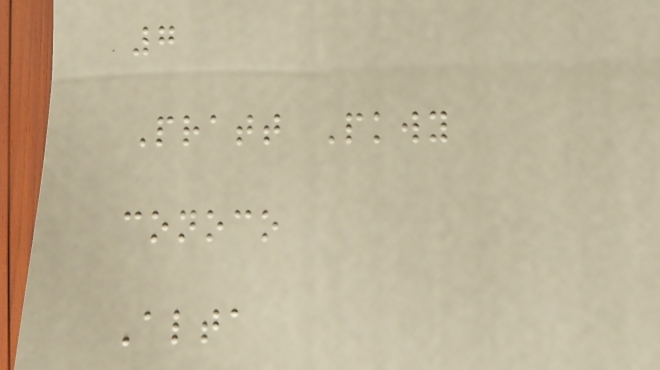7
Pratt Pkwy
conoco
Alta
